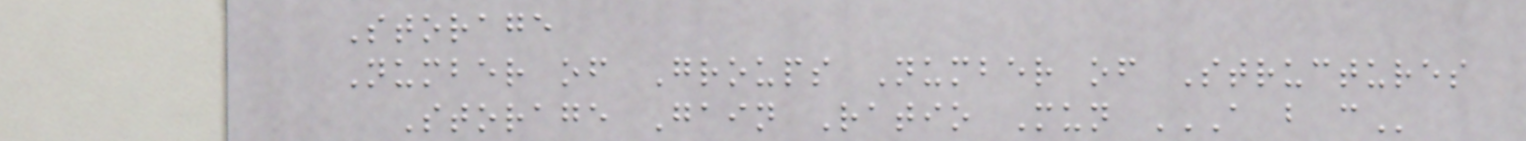Storage
Number of Groups Number of Structures
Storage Gain Ratio Mun A B C
